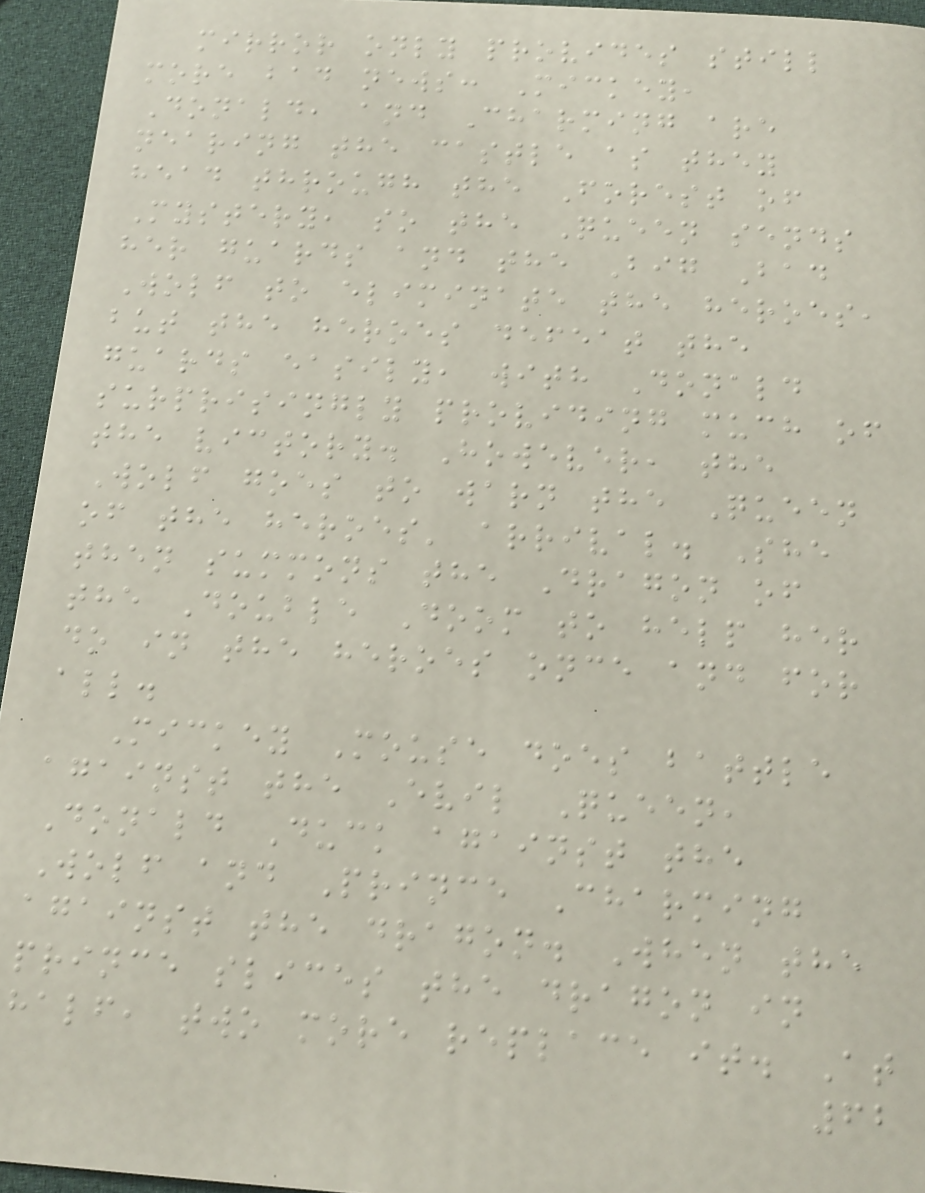mirror only provides still
more bad news: Mickey,
Donald, and Charming are
nearing the castle as they
head through the Forest of
Mystery, so the Queen sends
her guards and the Big Bad
Wolf to eliminate the heroes,
but the heroes defeat the
guards easily, with Donald
surprisingly providing much of
the victory. However, the
Wolf goes to warn the Queen
of the heroes' arrival. She
then summons the Dragon of
the Double Doom to help her
do in the heroes once and for
all.
Mickey Mouse does battle
against the Evil Queen,
Donald Duck against the
Wolf and Prince Charming
against the dragon. When the
prince slices the dragon in
half, two more replace it. At
62
